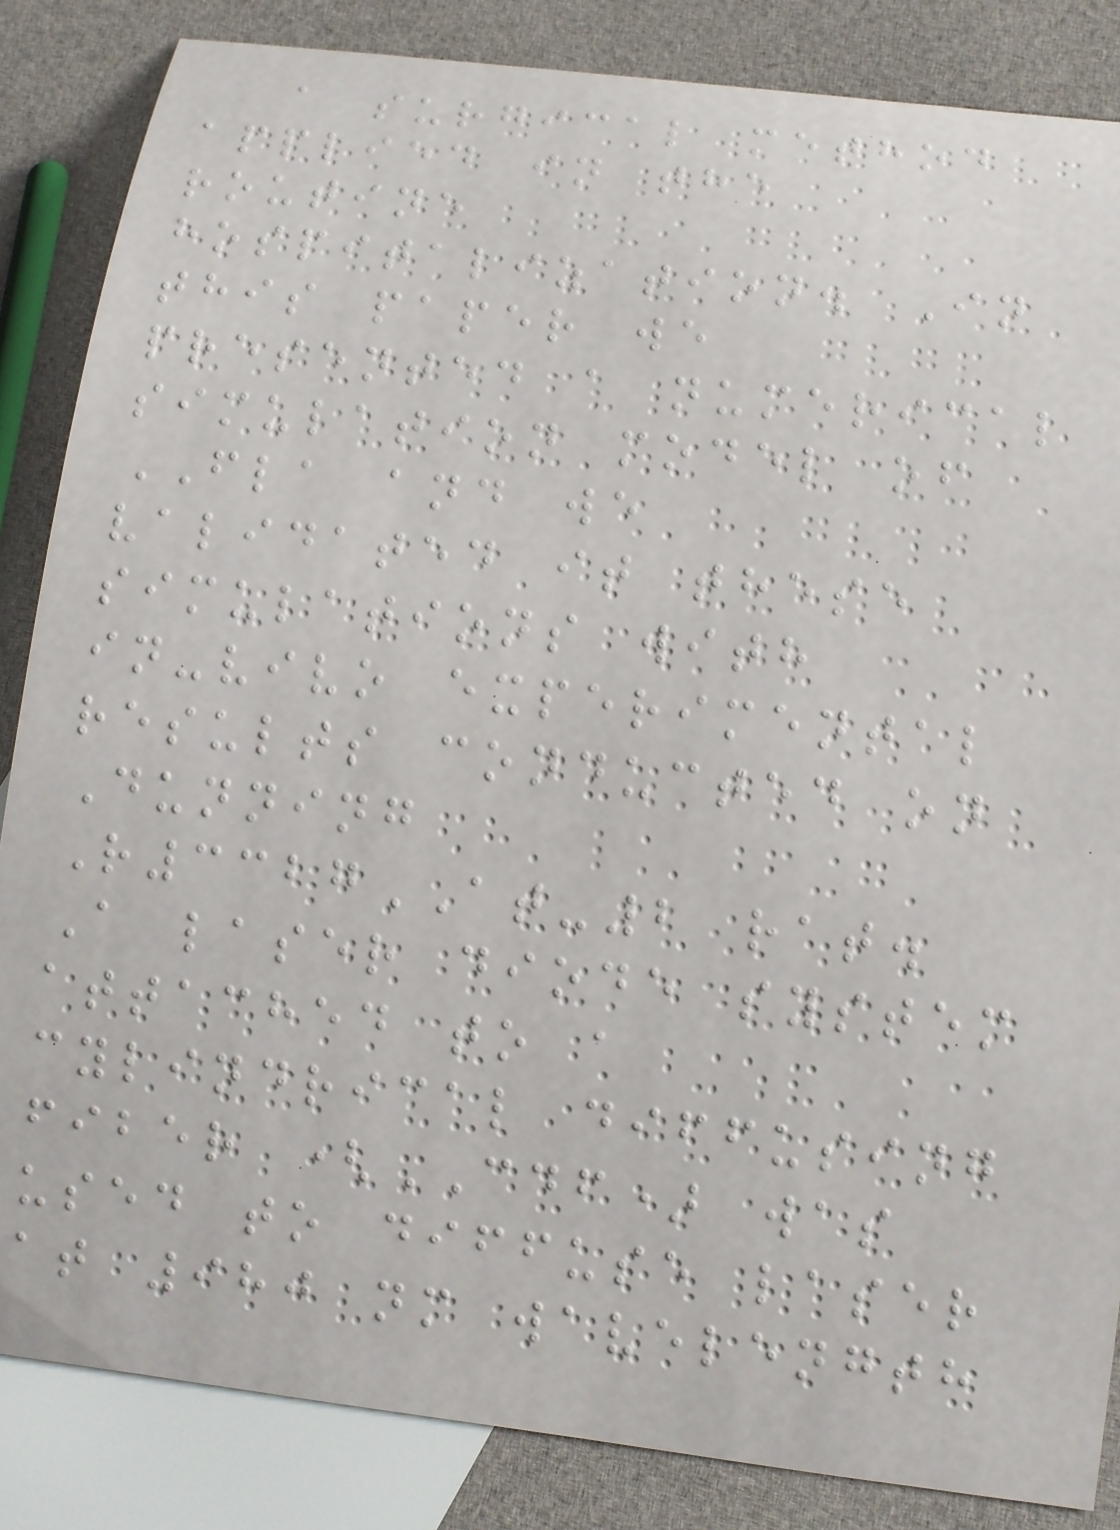a surgical method
applied in the
routine
hospitalization. In
this paper we
presented a numerical
simulation model of
FLA and we
validated it these
simulations with
in-vivo experimental
results conducted on
Dunning
R3327AT-2 rat.
A laser diode system
attached to a
cylindrical diffusing
fiber (CDF) was
used to diffuse laser
at 980 nm wavelength
